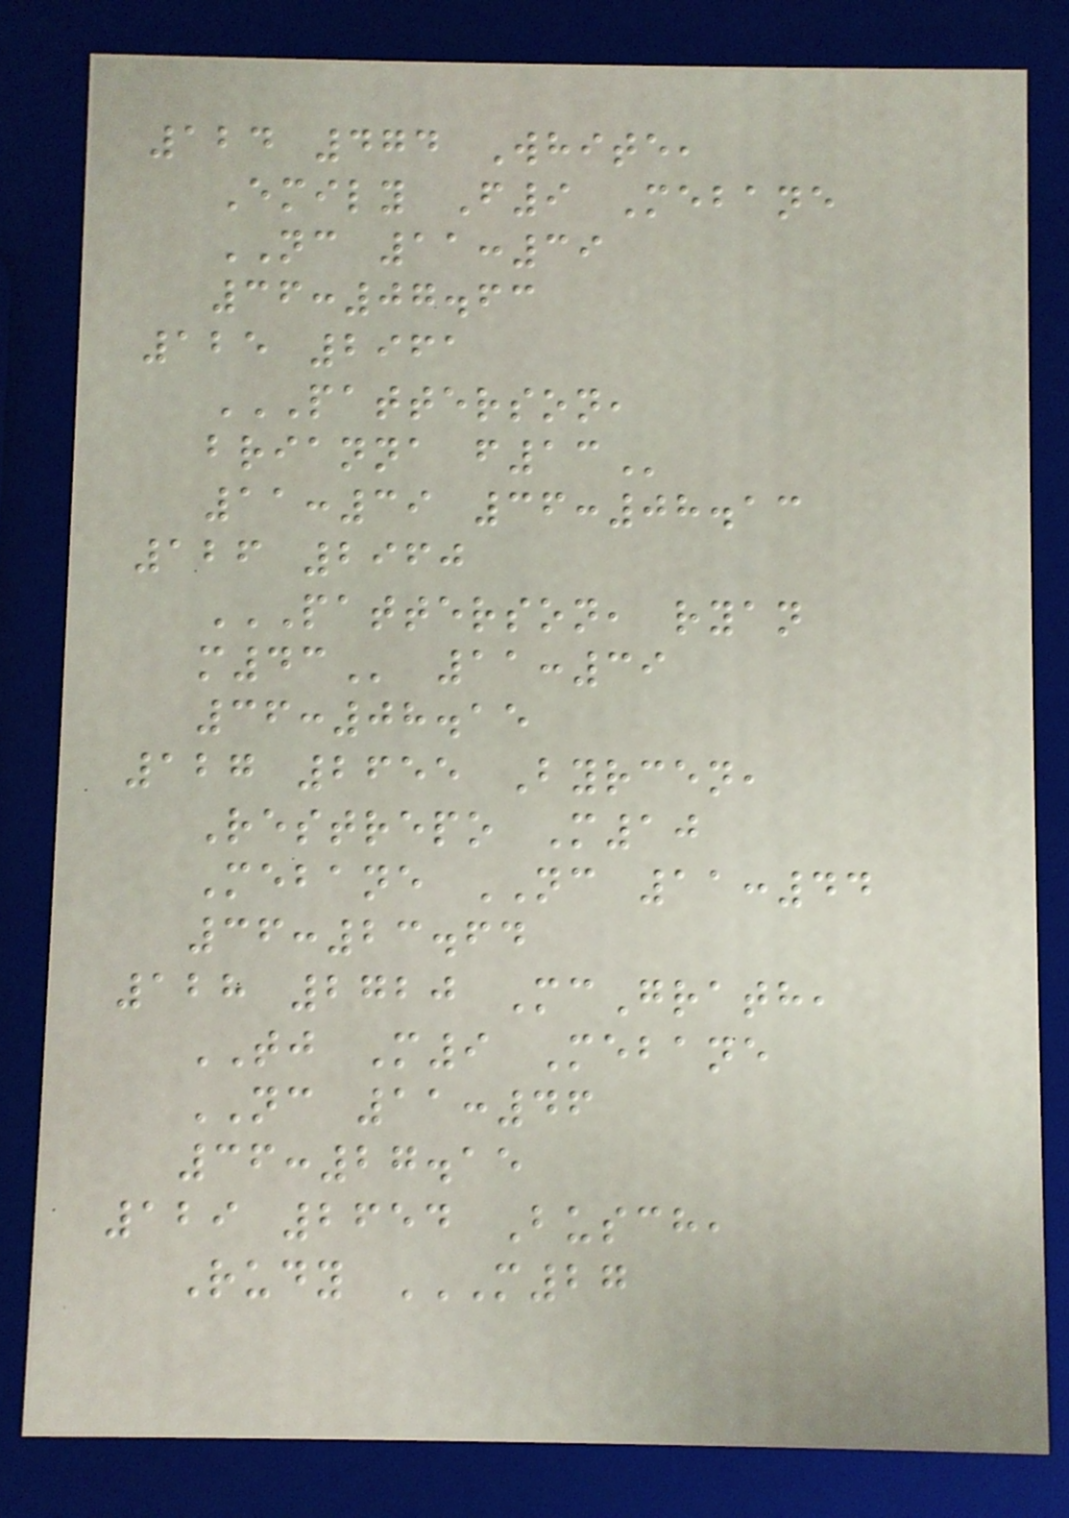124 474 White,
Emily F9 Mebane
NC 11:39
36:07.63
125 2961
PATTERSON,
BRIANNA F13
11:39 36:08.13
126 2960
PATTERSON, RYAN
M43 11:39
36:08.15
127 2655 Byrcen,
Restrepo M10
Mebane NC 11:44
36:23.64
128 2720 McGrath,
TJ M9 Mebane
NC 11:46
36:27.15
129 2654 Busch,
Rudy M27
